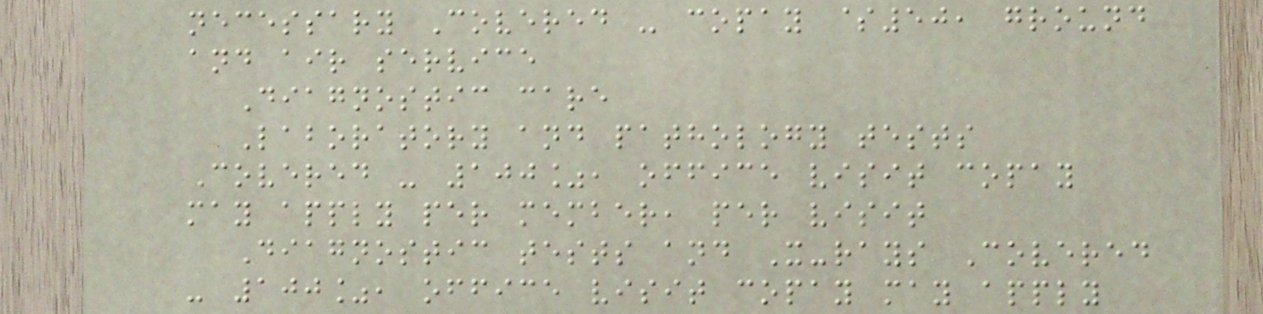necessary Covered - copay $50, ground
and air service
Diagnostic care
Laboratory and pathology tests
Covered - 100%, office visit copay
may apply per member, per visit
Diagnostic tests and X-rays Covered
- 100%, office visit copay may apply
